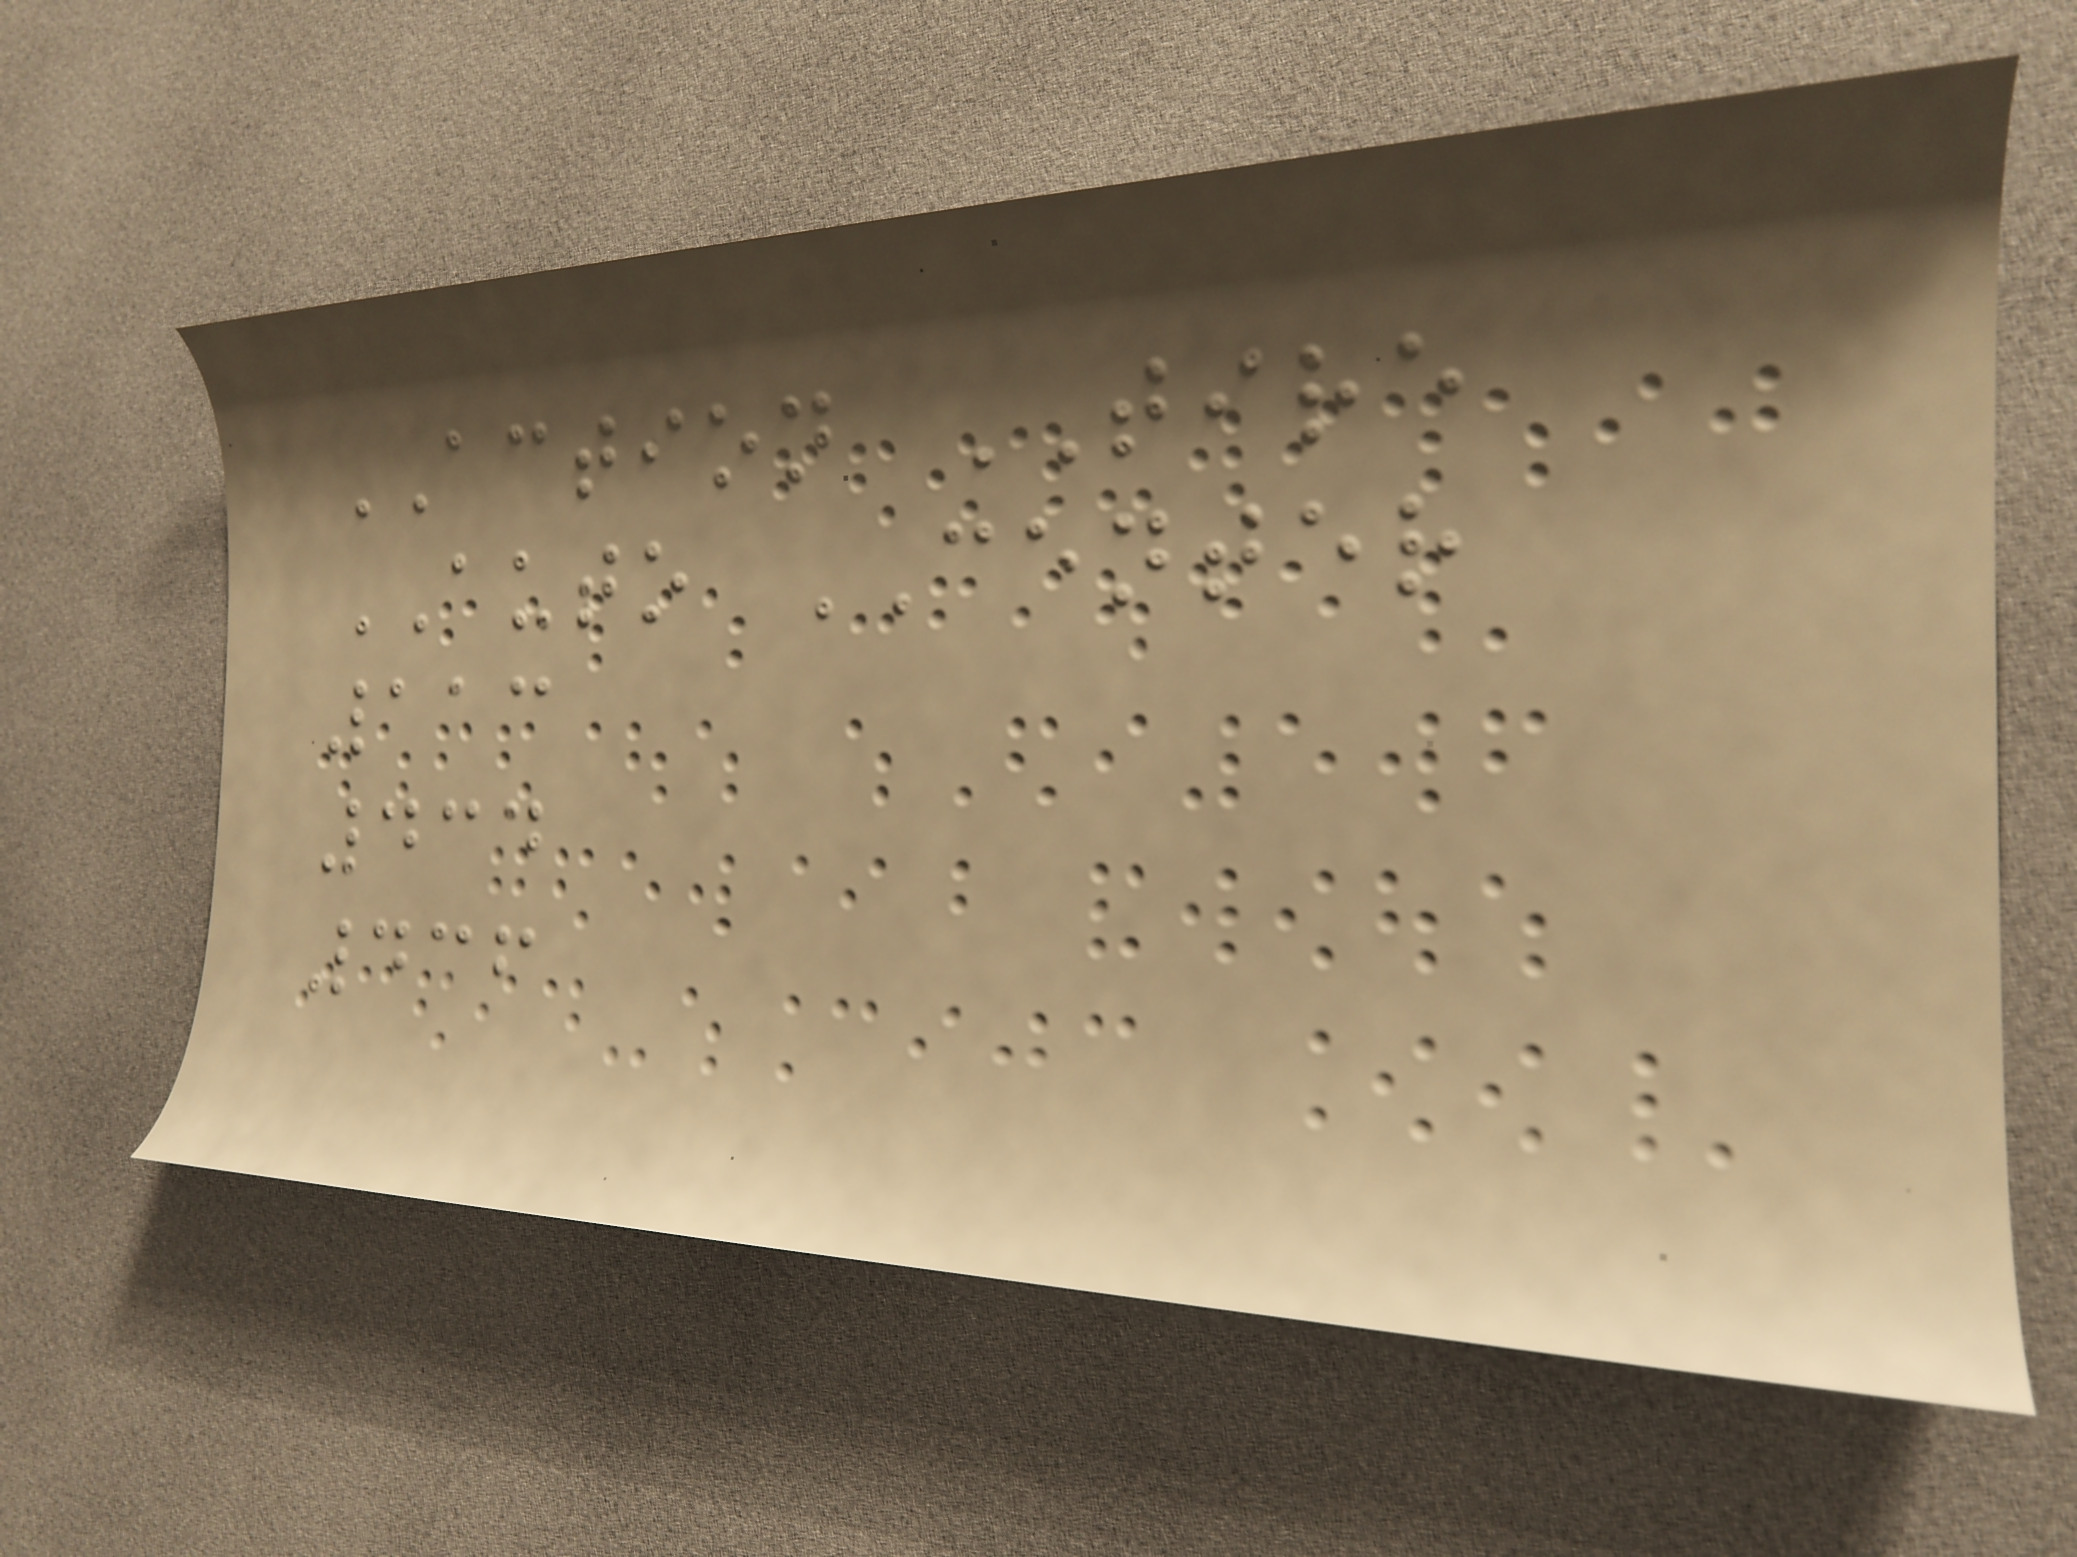ACTION TIRE
AUTO CENTER
113
434
436
